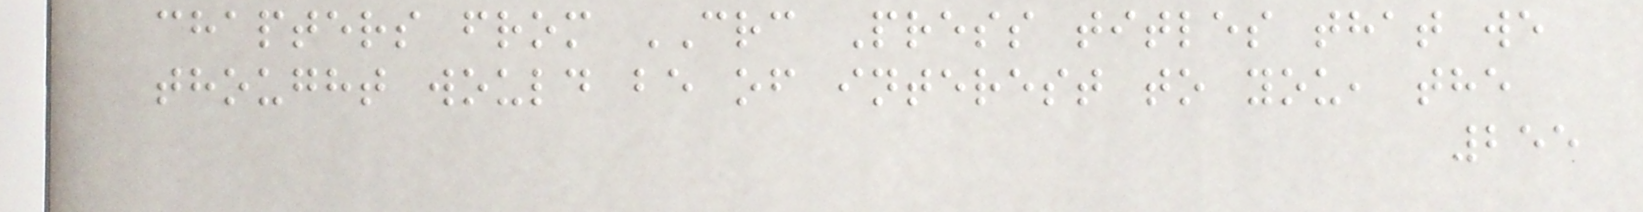chapters from CRC Press titles that we
thought would be of interest to you, the
255
